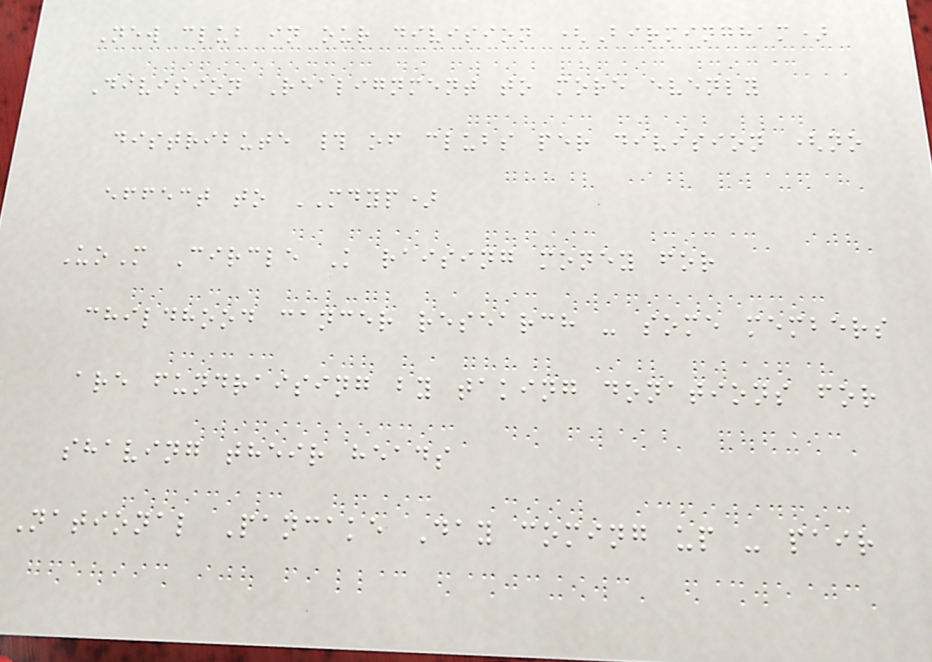New club in our division (Birmingham)
Division Realignment to more evenly
distribute # of clubs per division (no
effect to MDYP)
UoM Circle K raising money for
childhood cancer research - some members
are fundraising by taking donations for
shaving their heads
National Pancake Day coming up - pair
